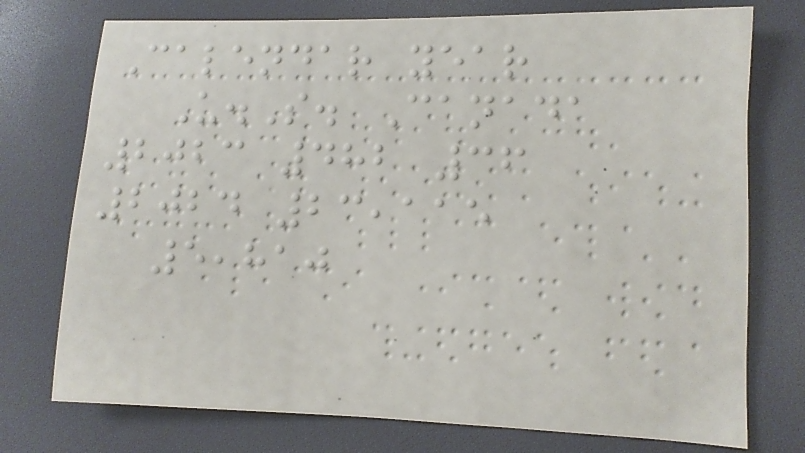Calendar year
U.S. Canada
2023 482 36
2024 23,115
5,810
